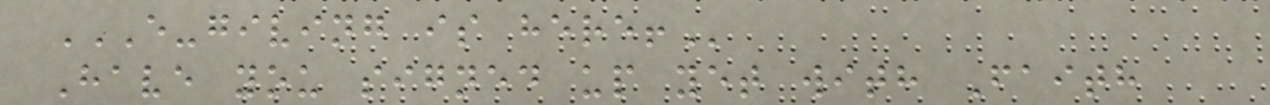E-GIVING IS HERE!
Have you signed up yet with Faith
